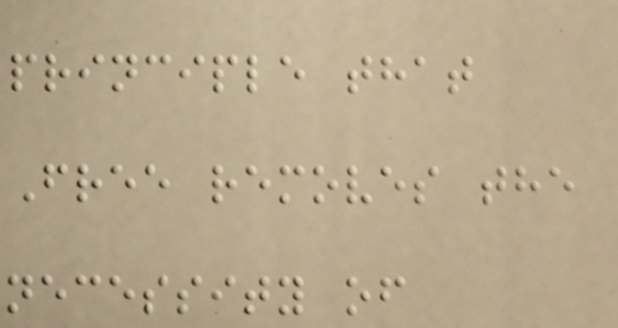principle that
Free removes the
necessity of
